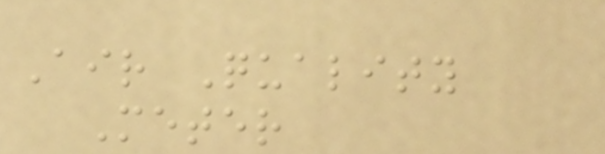Air Quality
Meter
